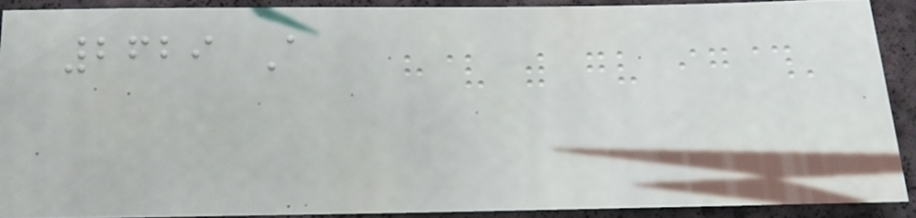2629 A
